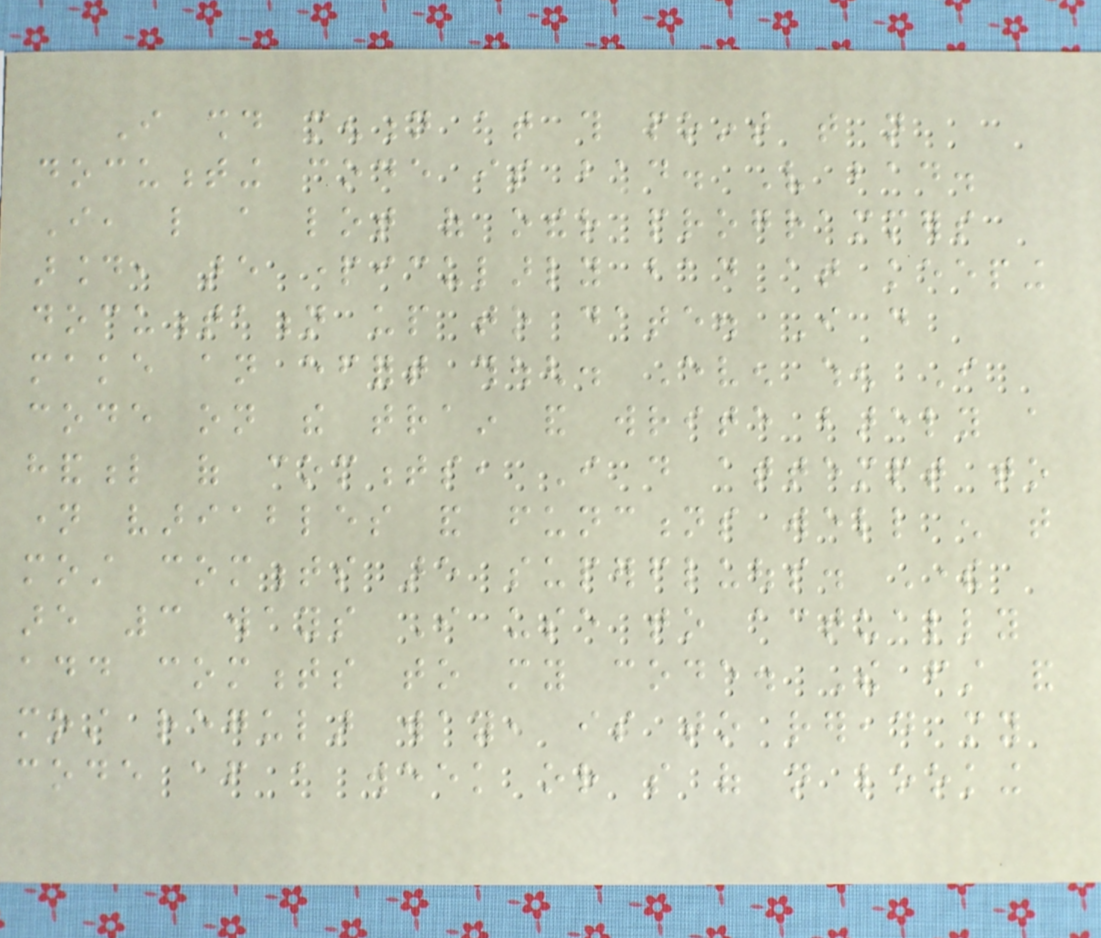I should mention at this point that not
documenting code is bad. Very bad.
I, like a lot of other programmers
around, are particularly bad at keeping
documentation up to date. I do
make an effort though. Even when I
code on the train and write barely a
handful of comments, I do attempt to
name variables and functions well enough that
most comments are superfluous. There
are 3 ways I use to actually
add comments to my code. The first and
most regular way, is to reread my
code after a week or so of not looking
